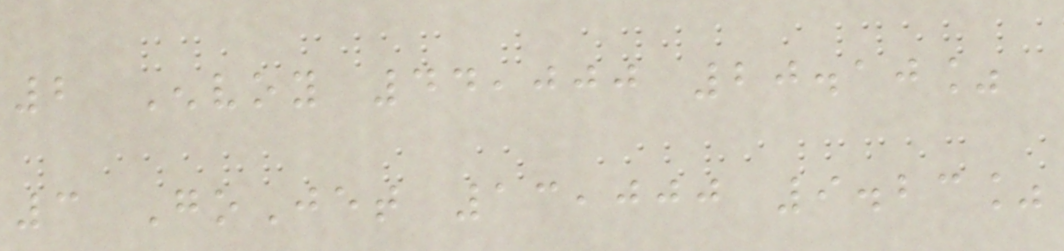2 Envoy 44,000 20.10%
3 GoJet 13,000 9.23%
